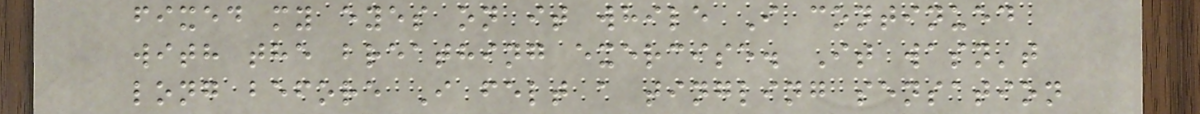fixed my eyes on it while I continued
with the breathing exercise. It wasn't
long before I felt a tingling sensation
